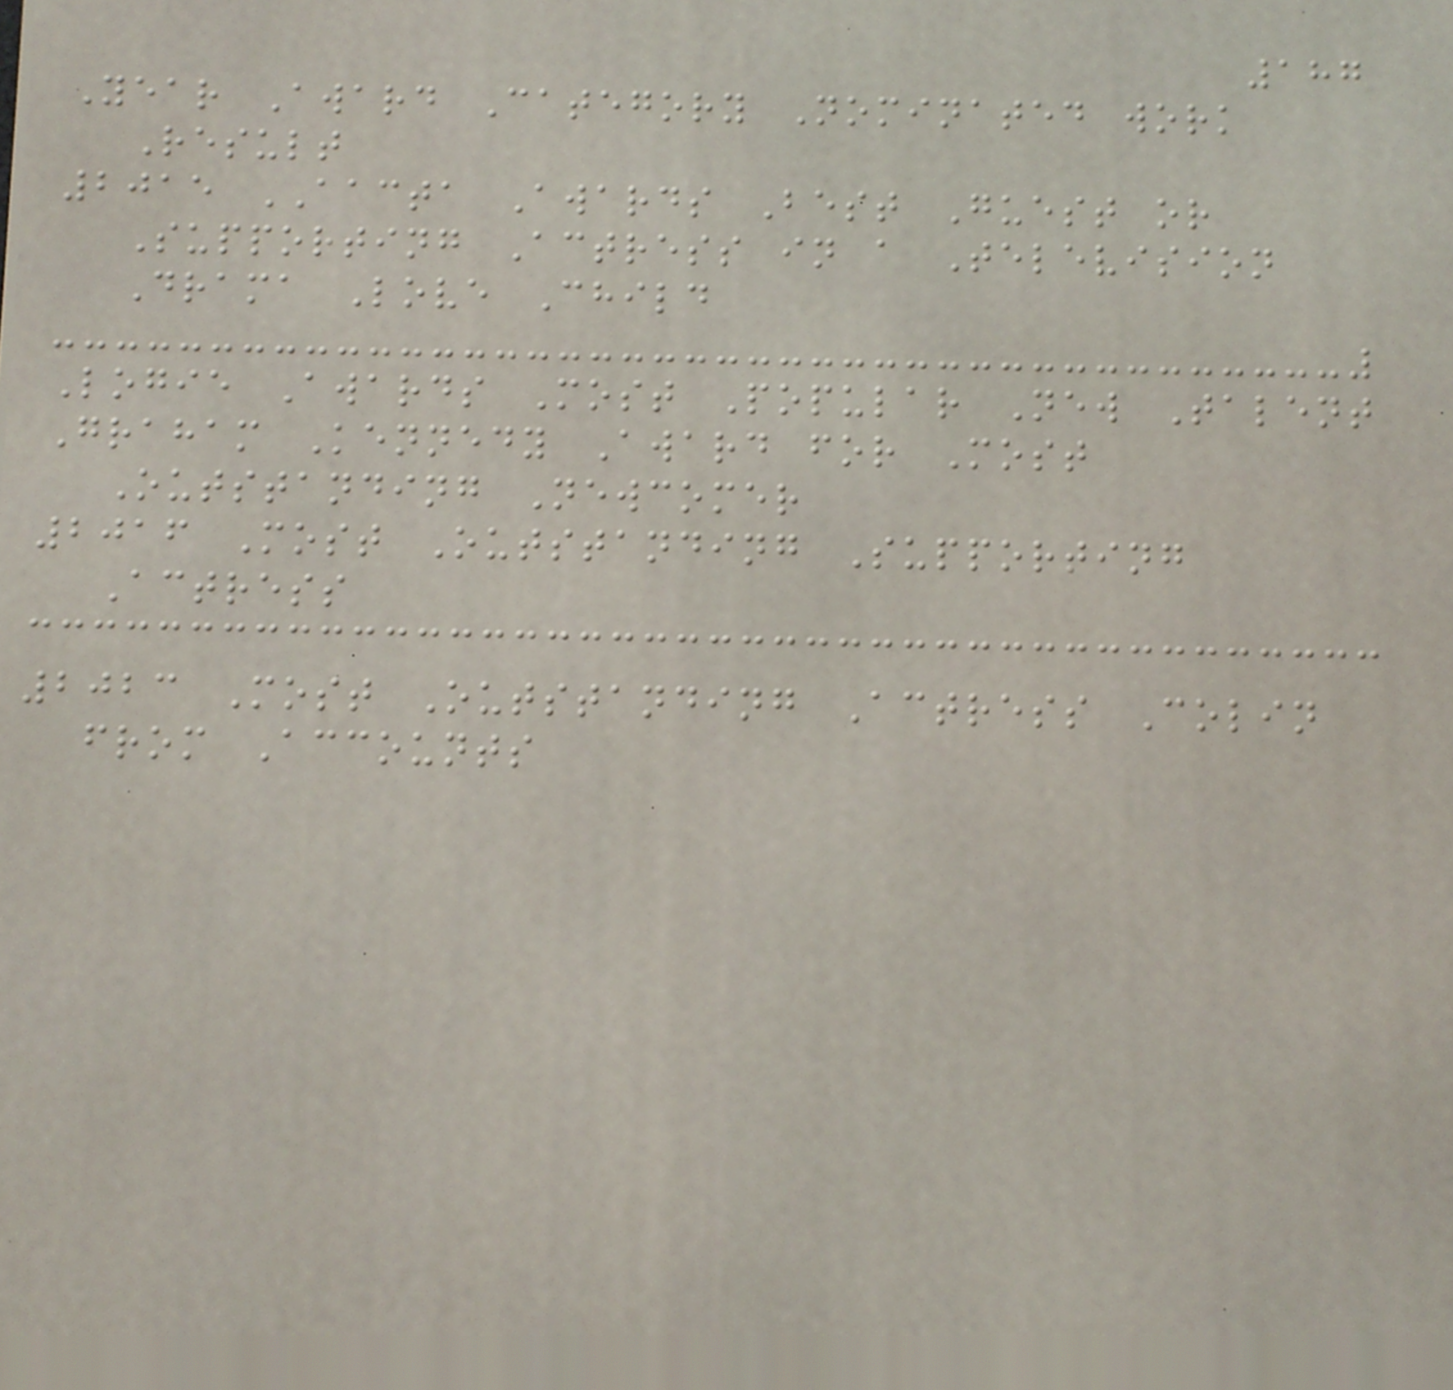187
Year Award Category Nominated work
Result
2015 AACTA Awards Best Guest or
Supporting Actress in a Television
Drama Love Child
Logie Awards Most Popular New Talent
Graham Kennedy Award for Most
Outstanding Newcomer
2016 Most Outstanding Supporting
Actress
2023 Most Outstanding Actress Colin
from Accounts
